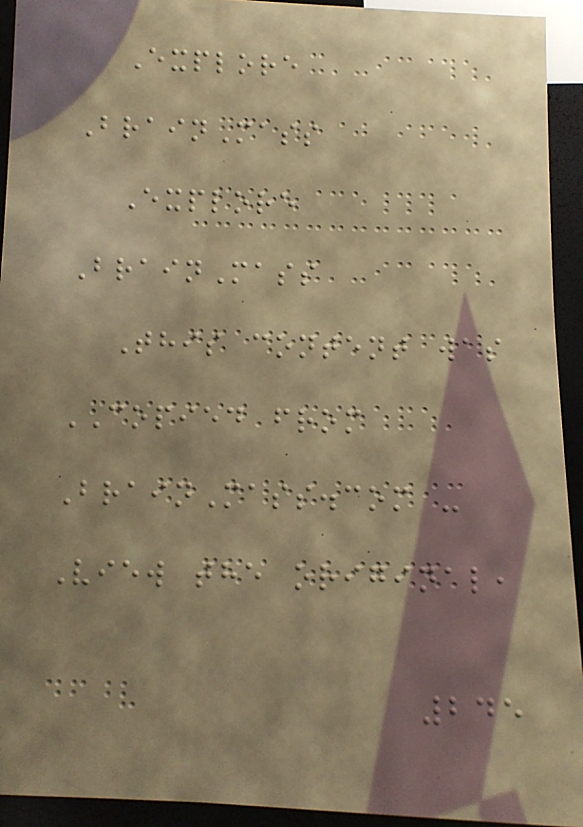Explore
BrainMass
Explore
BrainMass
This content was
COPIED from
BrainMass.com -
View the original,
245
